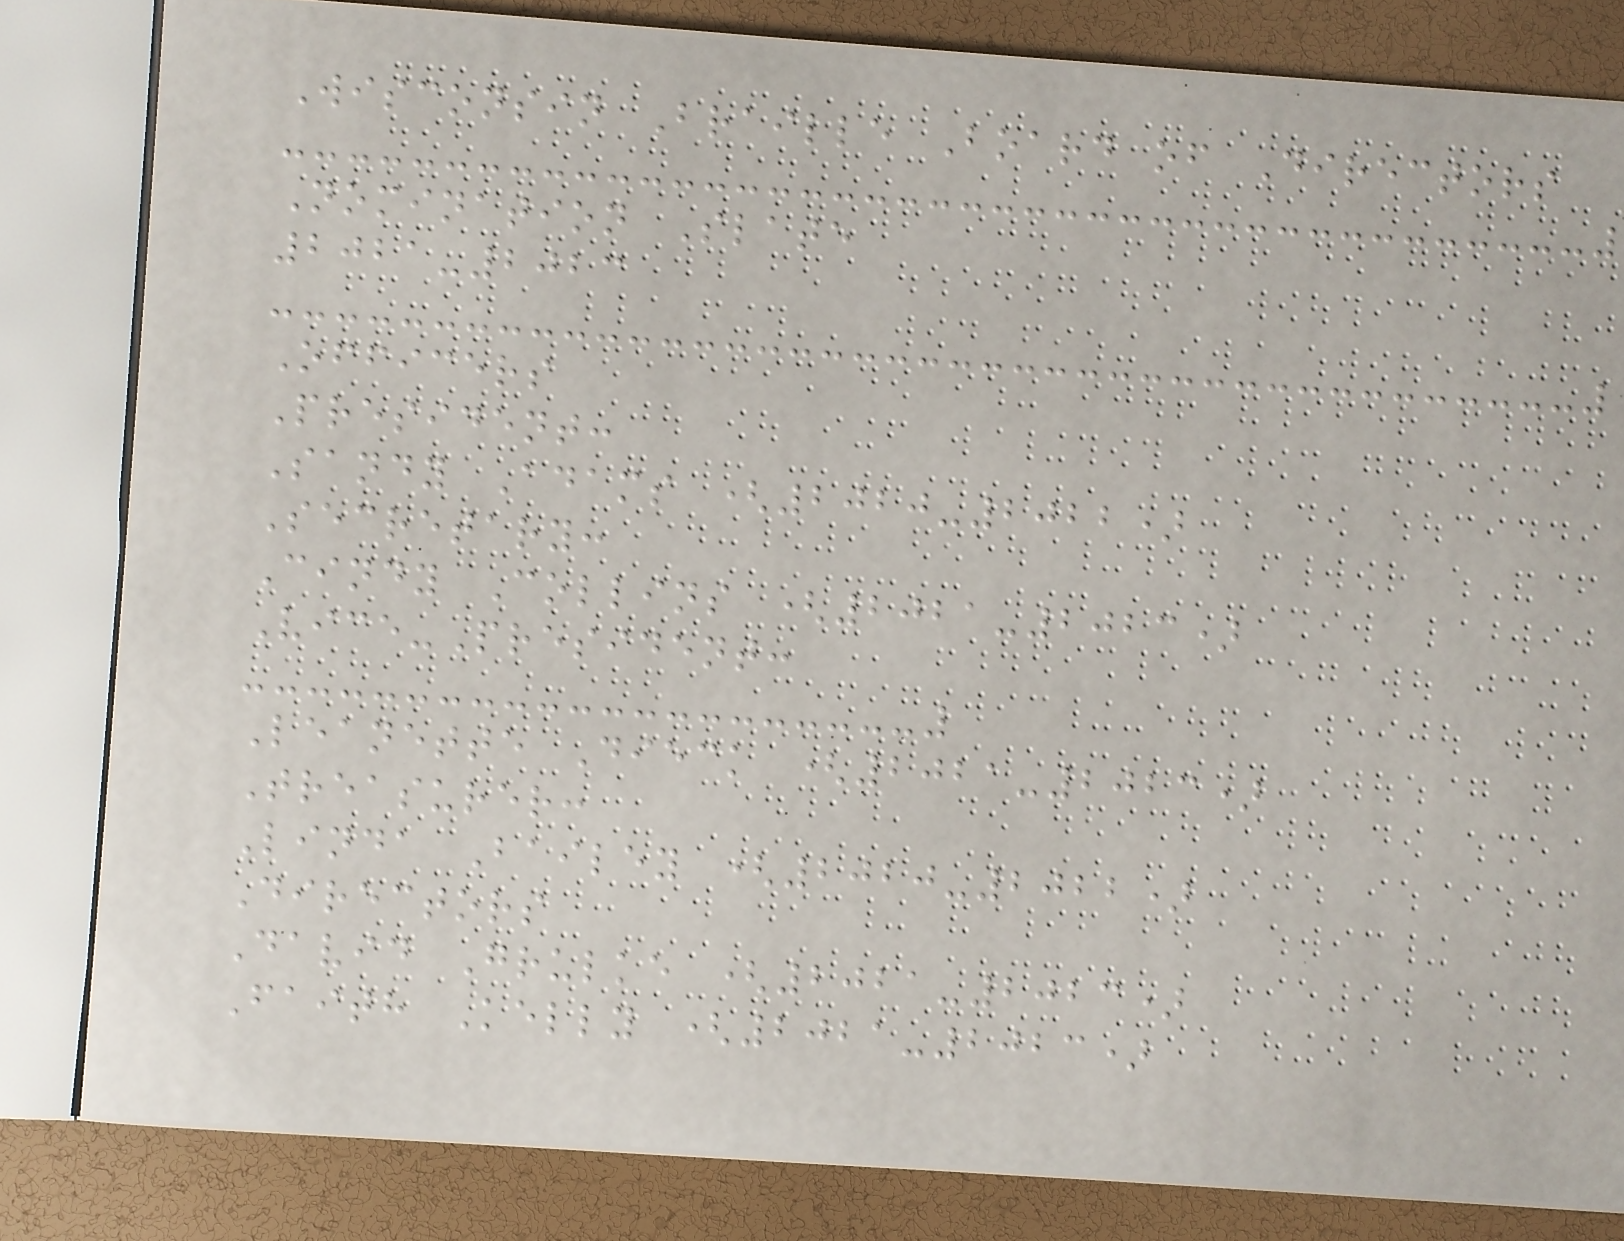Wisconsin Braille Board of Directors
Nomination Slate
2021-2023
Officers
President:
Sandy Adams (2020-2022)
Secretary:
Cindy Collins (2021-2023)
Vice-President:
Leanette Dieck (2021-2023)
Treasurer:
Linda Bailey (2020-2022)
Directors
David Grulke (2021-2023)
Faith Kelly (2021-2023)
